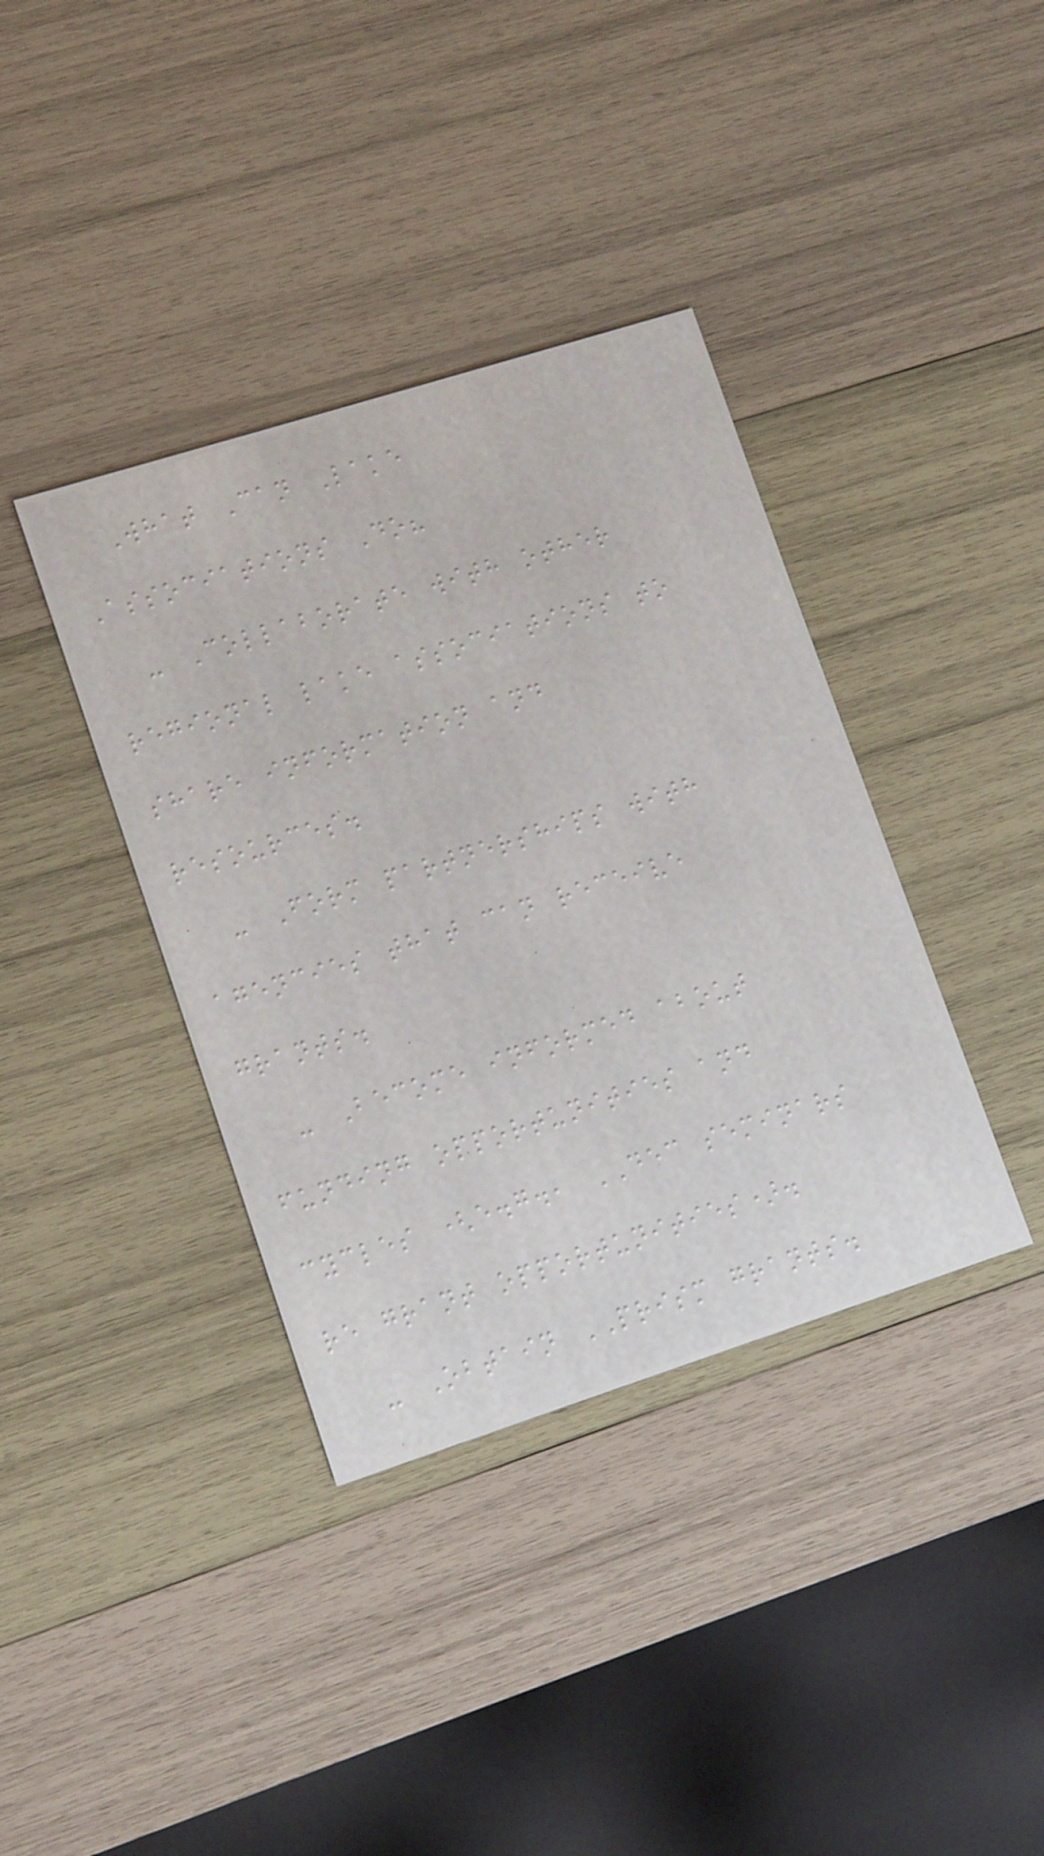What Can Lake
Associations Do?
- Collaborate with other
regional lake associations to
share information and
resources.
- Form partnerships with
agencies that can receive
grants.
- Become informed about
funding opportunities and
cycles (e.g., DEC seminars
re grant opportunities).
- Obtain PRISM grants.
